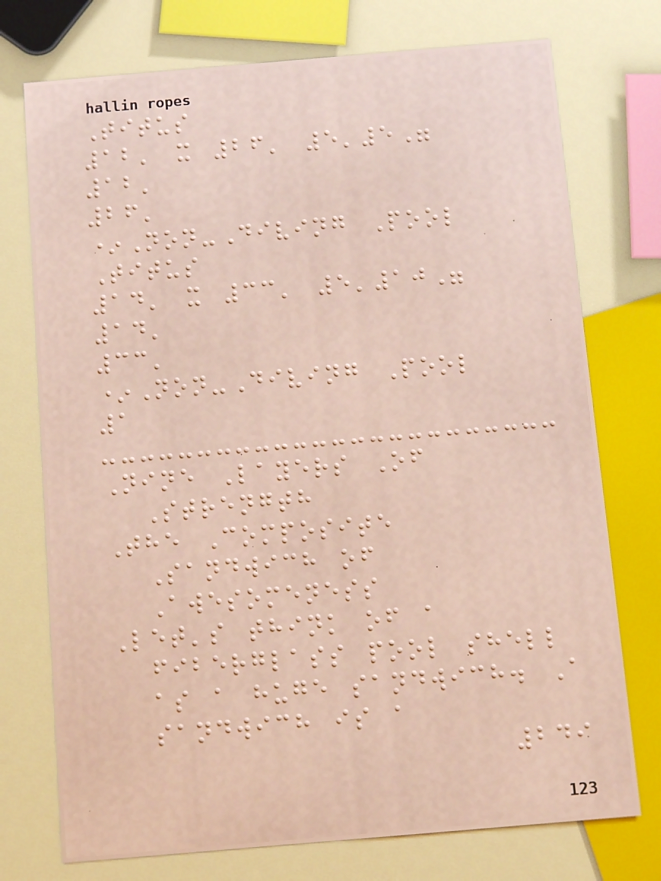Titus
12' x 26' 5'5"
12'
26'
*Non-Diving Pool
Titus
14' x 33' 5'10"
14'
33'
*Non-Diving Pool
1
Nine Layers Of
Strength
The Composite
Sandwich of
Awesomeness
Let's think of a
fiberglass pool shell
as a huge sandwich. A
sandwich is a
249
